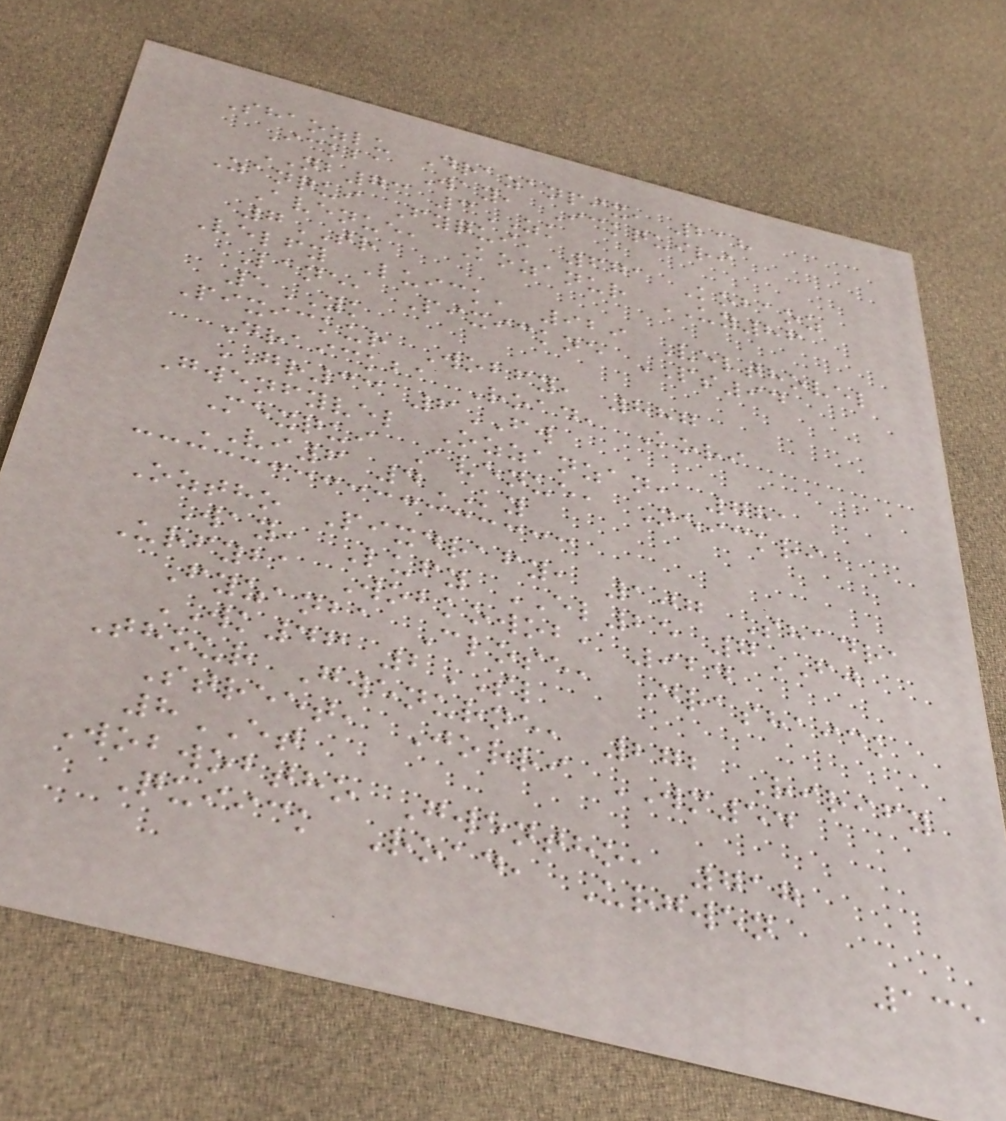Shaozlu Drazanpix, 218
Ickba Way, Ickquiri
NB73 3ZK
Zanqui Fyqui, 671 Kobaoz
Avenue, Kozanur UY86
7TR
Velfy Luick, 929 Velthovel
Lane, Pixickne PS94
5YK
Pixickur Wobfy, 887
Draickba Road, Kori
GR33 6FW
Gwenfyvel Ozzanzan, 781
Mexqui Avenue, Neickri
VI6 4KY
Oztho Pixdrafy, 107 Shadra
Way, Lufy EL25 7FJ
Urfyba Wobkowob, 924
Fyzanba Close, Drashaick
WK46 2SL
Thour Gwenurne, 272 Rirify
Street, Jorri WM54
8ET
Wobwobtho Gwentho, 717
Quiick Road, Urgwen
135
